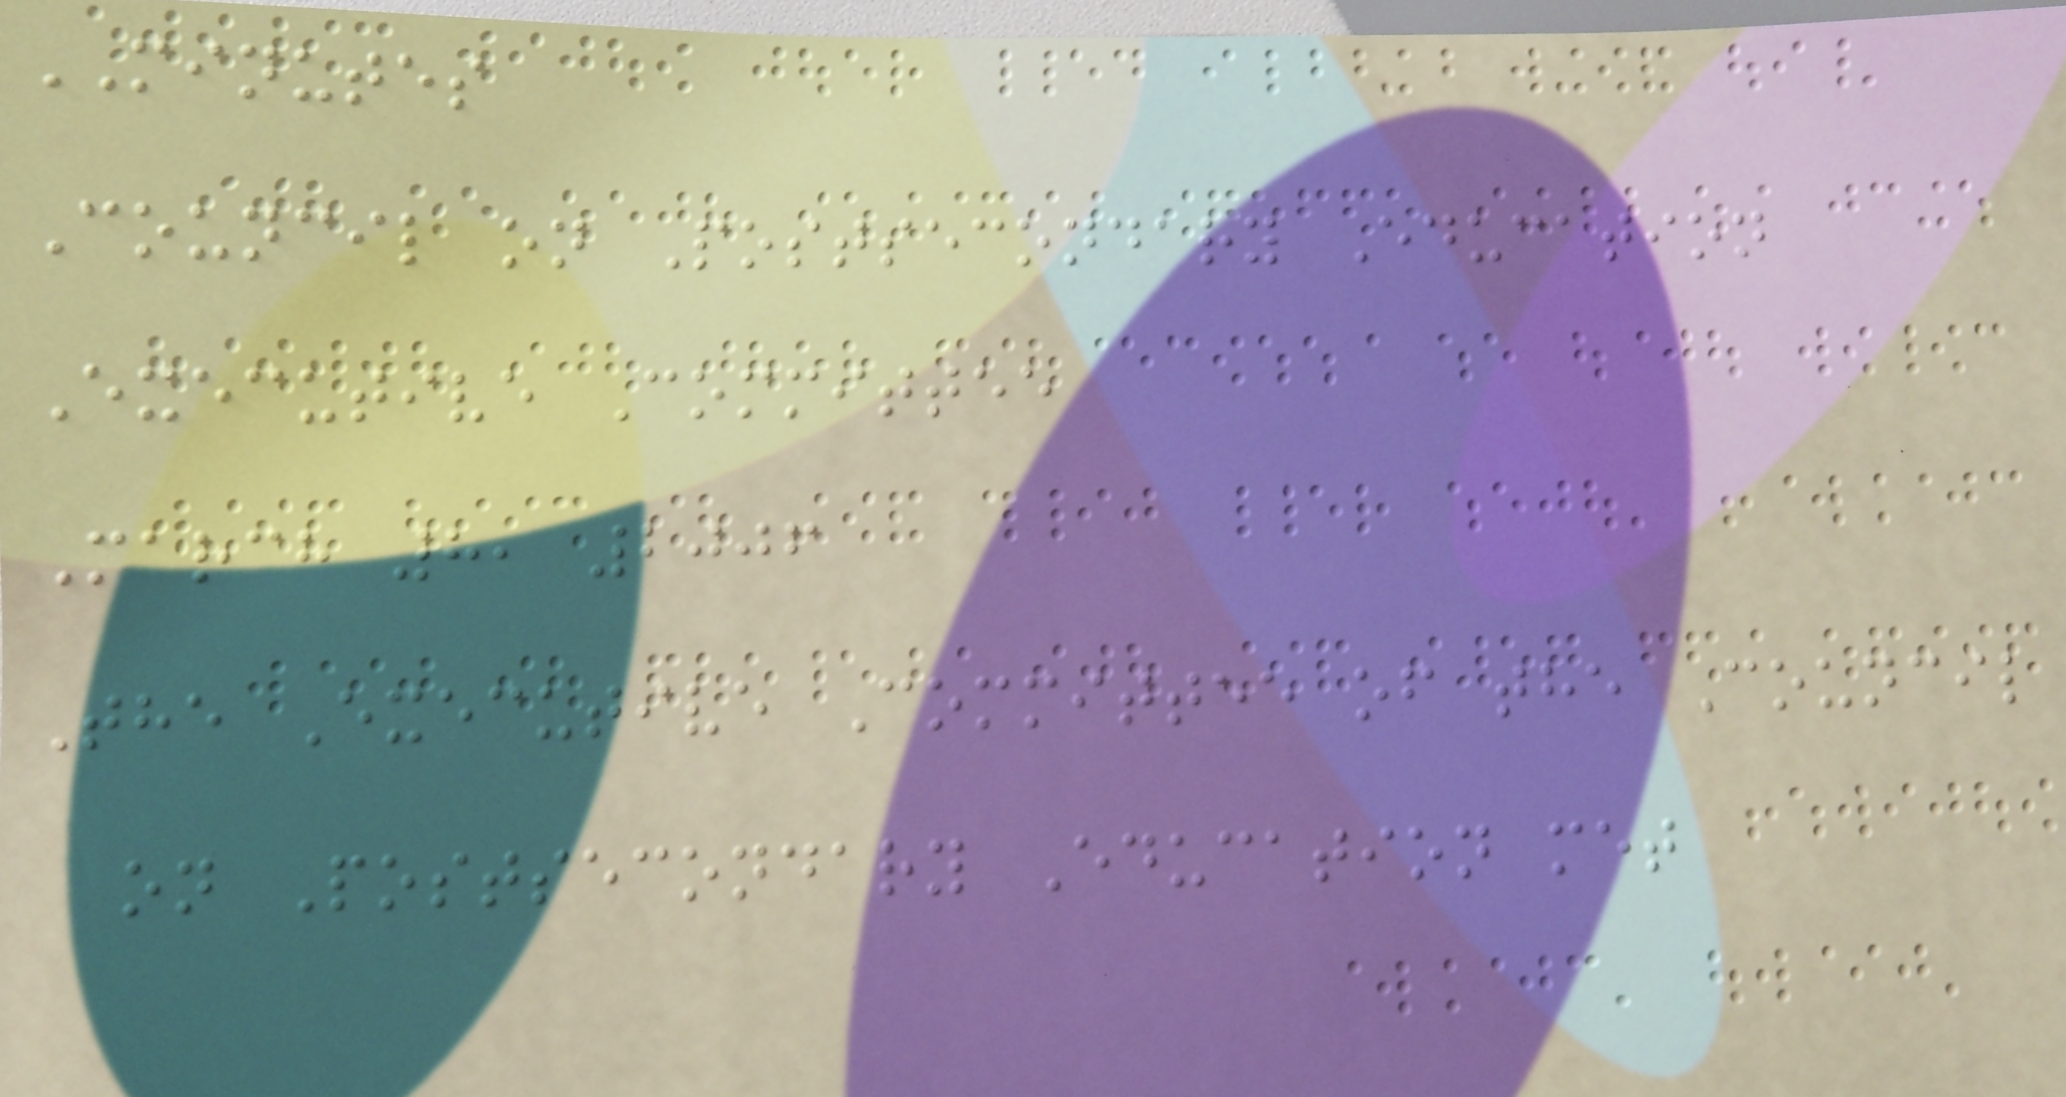MINUTES
Council on Postsecondary Education
Executive Committee
March 8, 2006
The Executive Committee of the Council
on Postsecondary Education met
